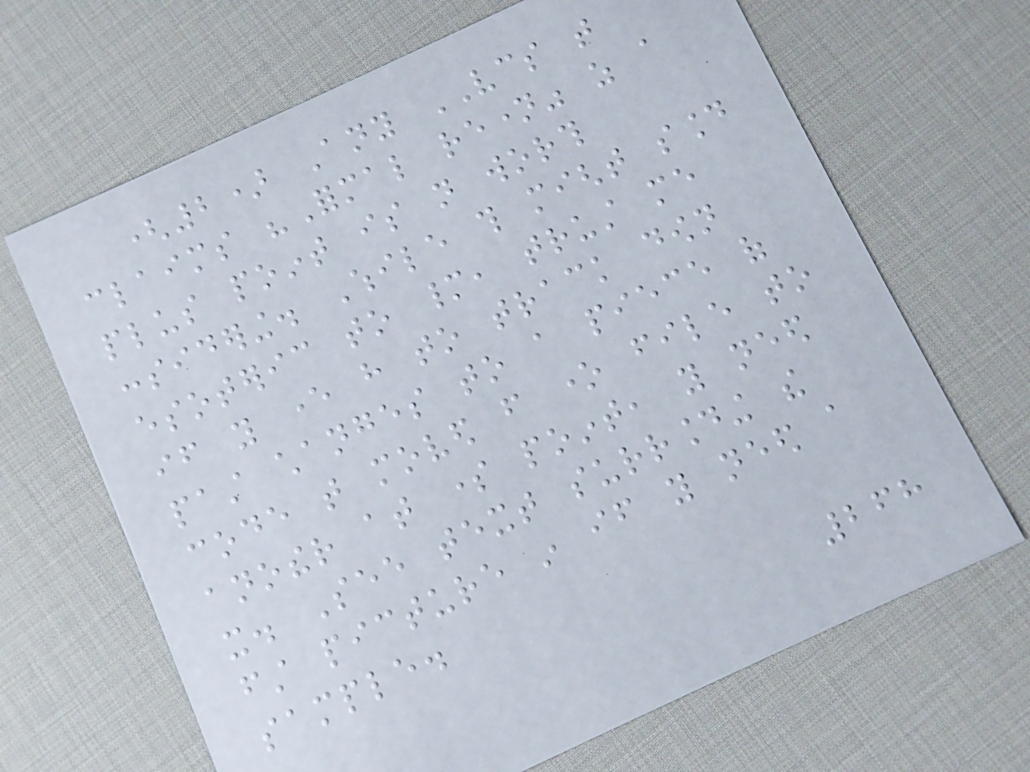(2) Any VCS that
claims "Formal rename" as a
plus point is not worth
considering. While this might sound
esoteric to many, trust me
if you ever have to track down
past changes to a piece of
code that moved from one file to
another at some point, you need
it. See text surrounding the
first picture in if you need a
sample.
268
